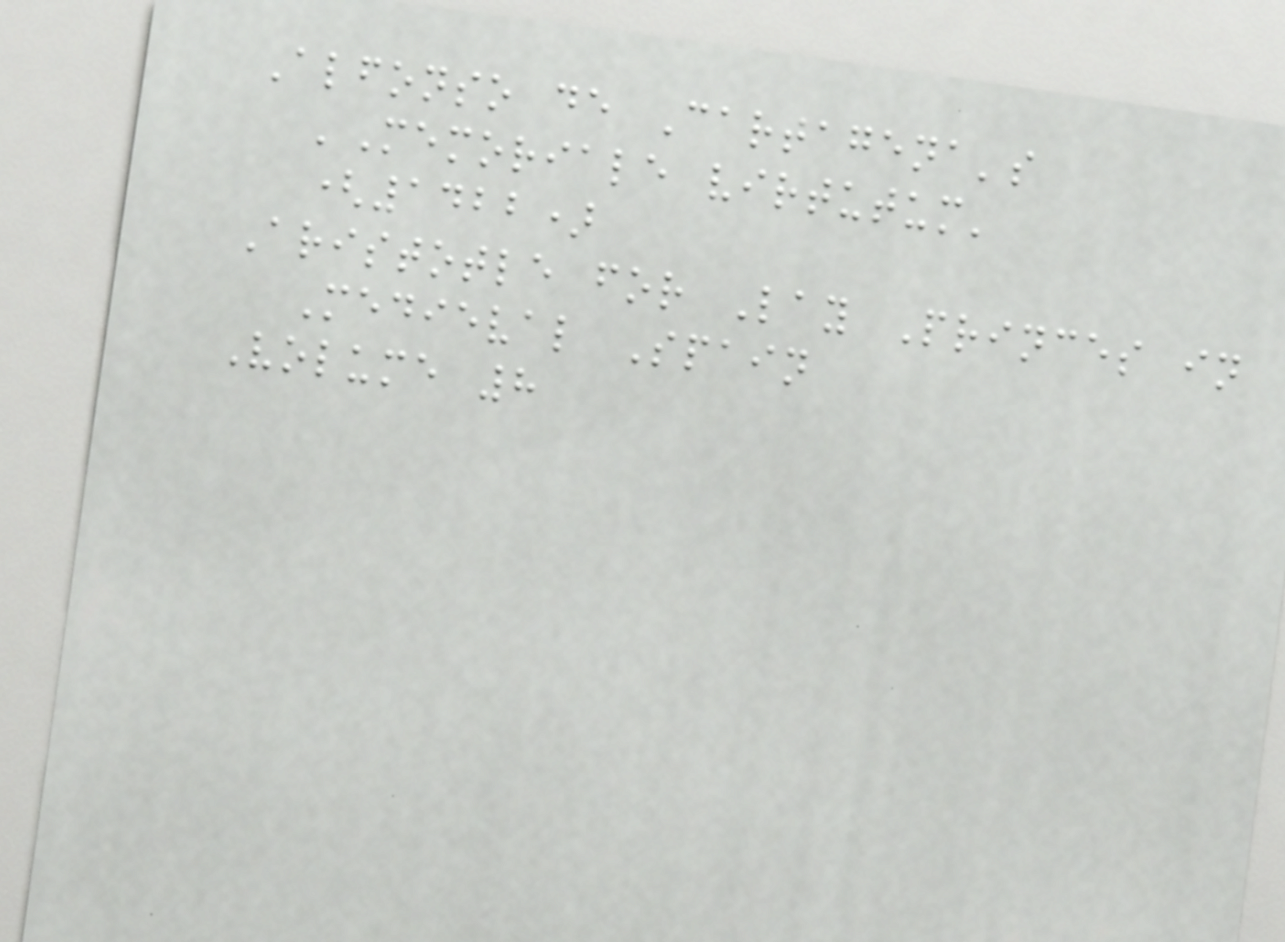Alfonso de Cartagena's
'Memoriale virtutum'
(1422)
Aristotle for Lay Princes in
Medieval Spain
Volume 8
